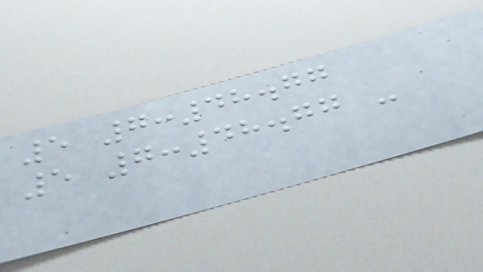5 7:48.77
5 7:48.77 -
